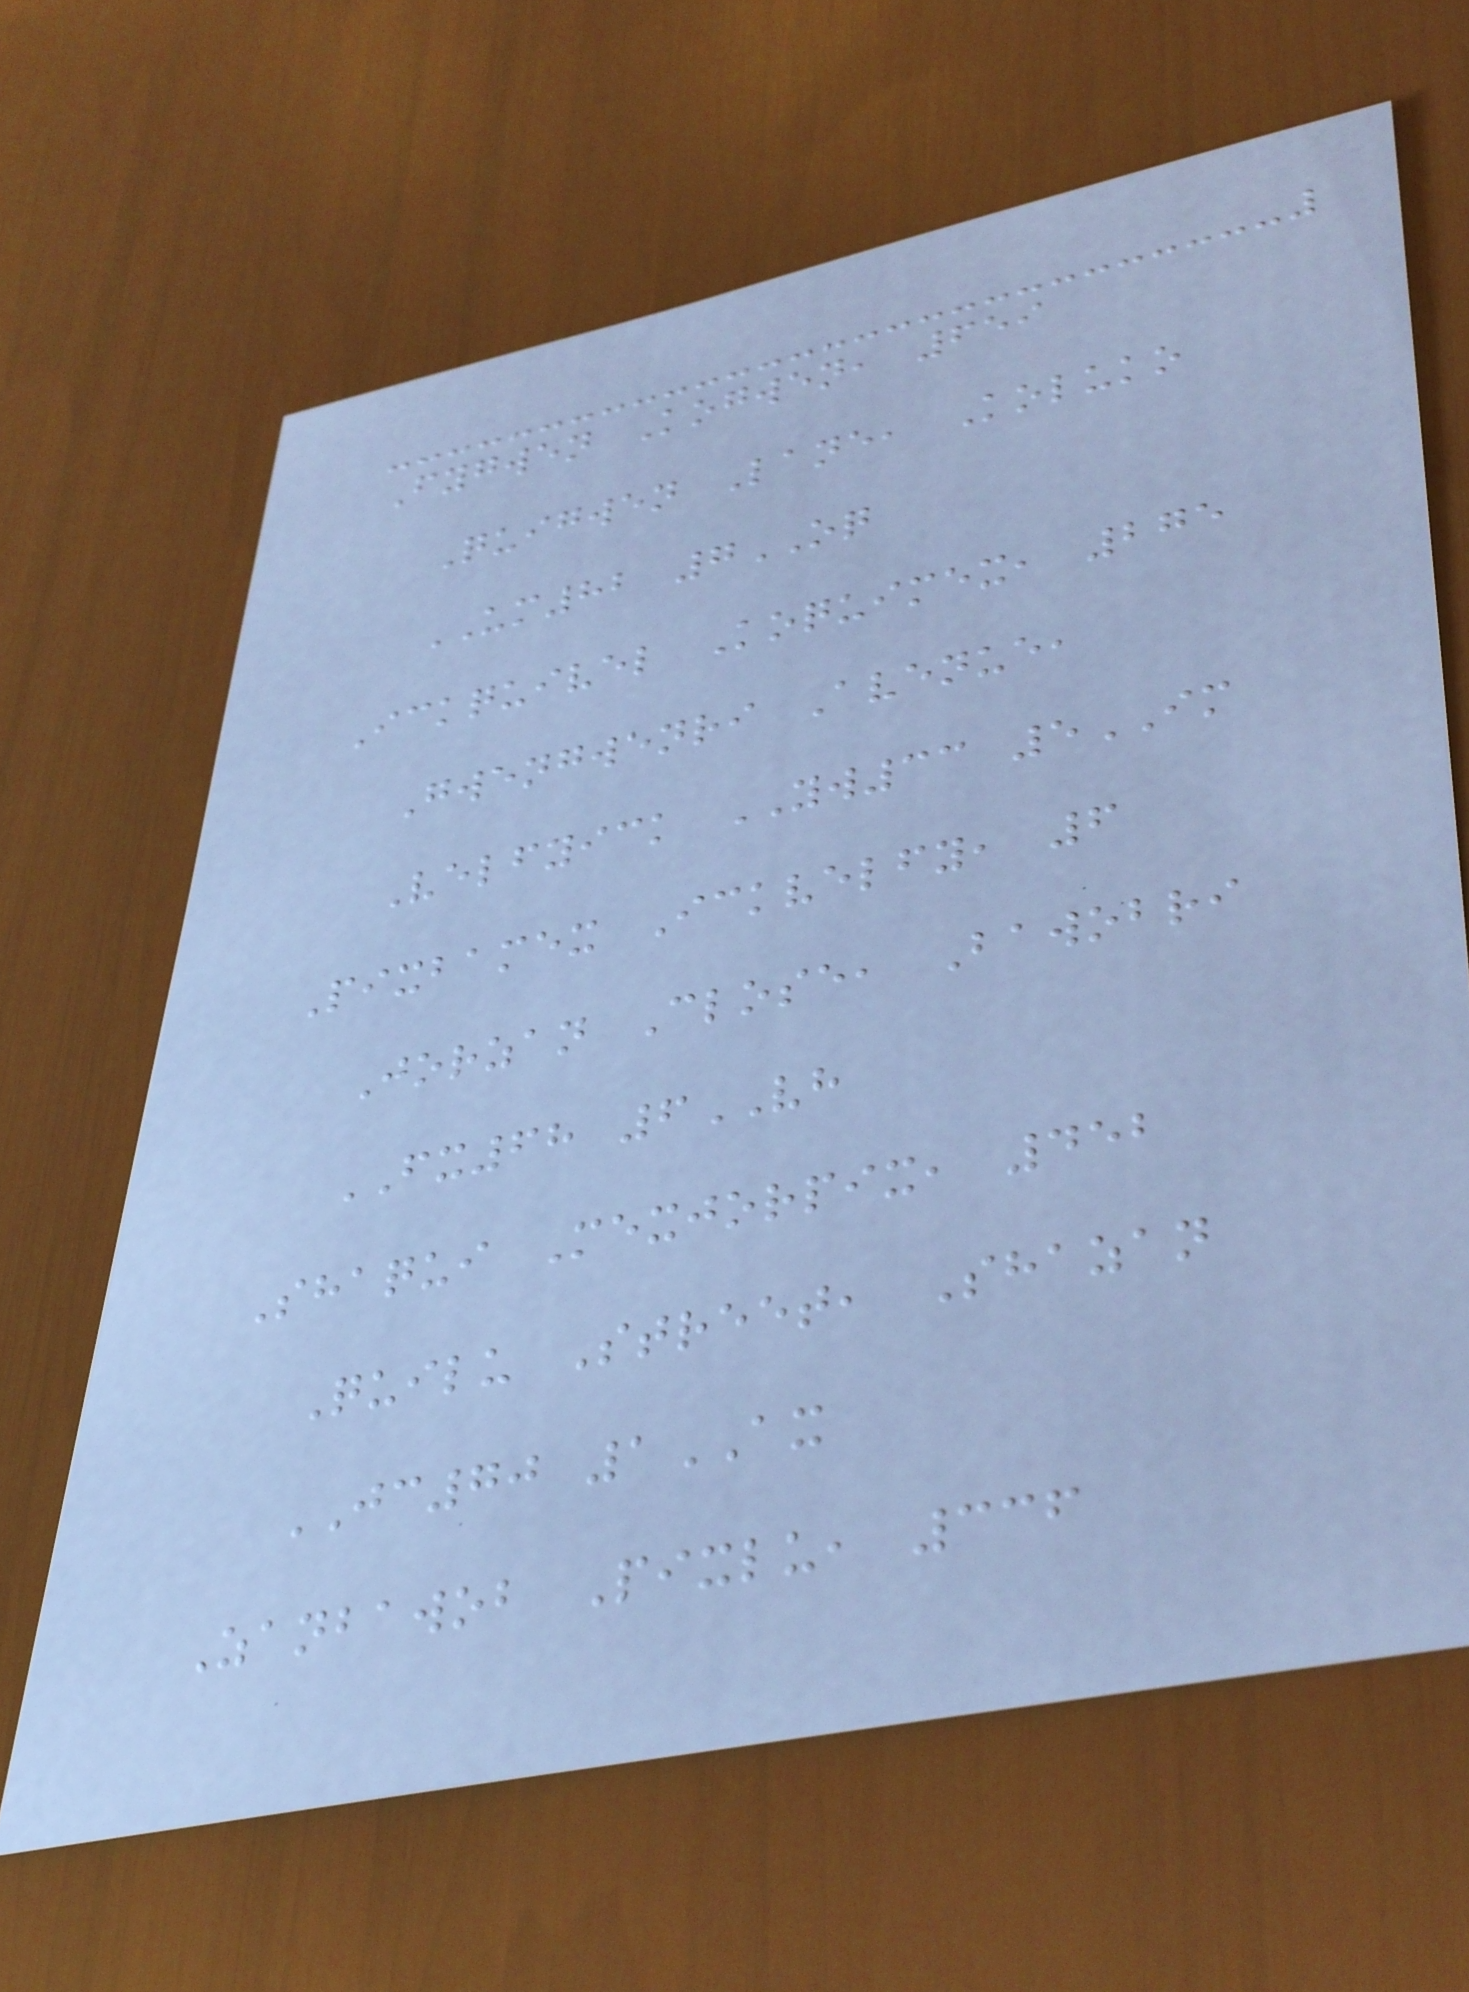Fygwen Kogwen, 659
Quigwen Lane, Koluko
UM82 7OQ
Ickquivel Koquimex, 275
Gwengwenri Avenue,
Velfyick YW33 5IM
Pixbamex Ickvelfy, 6
Jorzan Close, Bawobri
FX68 6VH
Shaqui Mexjorpix, 452
Quilu Street, Shazan
JC70 1AX
Zanbawob Pixlu, 336
